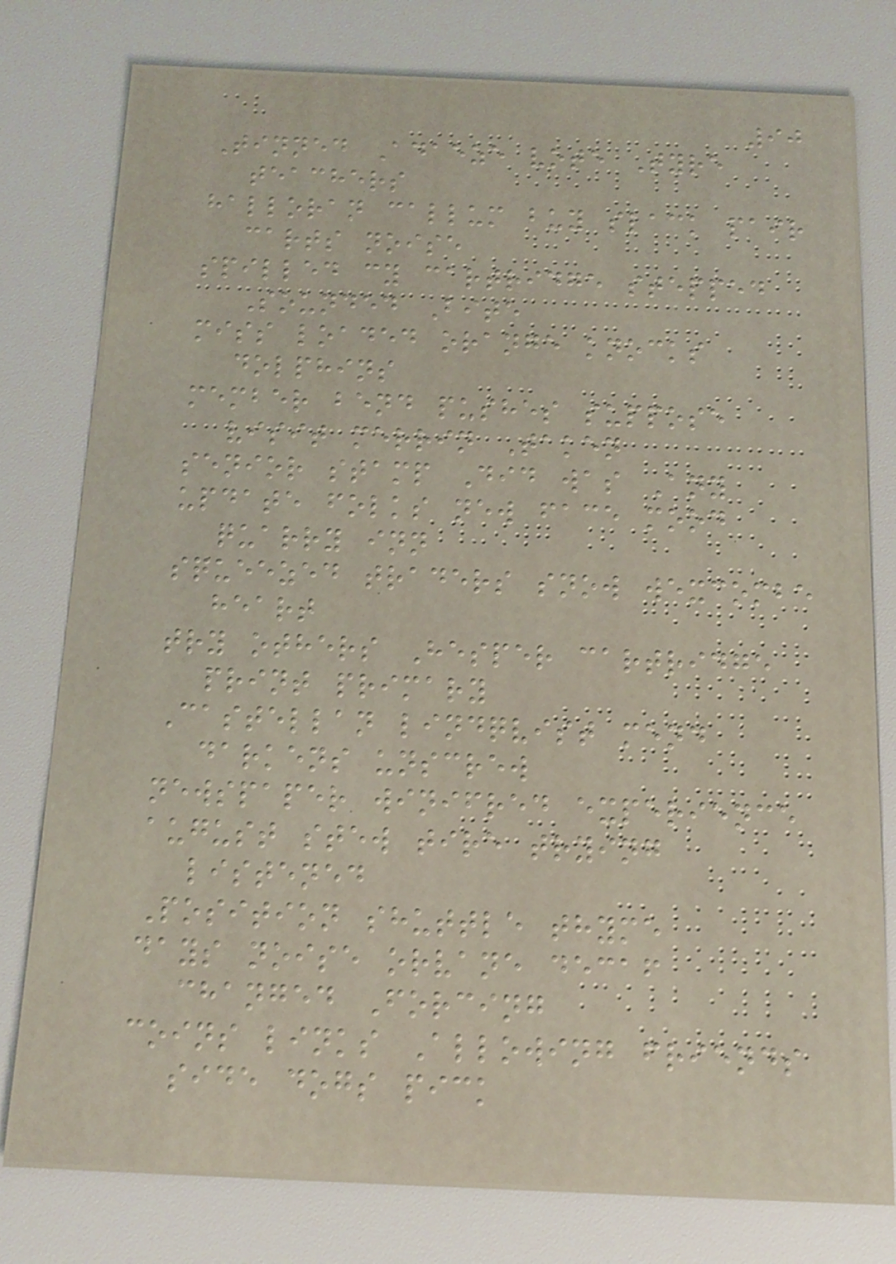90
Tinned Adaeze vote Tyre
teachers
halloran callum buy slack pair
carts noise
spilled cy cartridge stepped
Sounded Bite
miss loaded orange knocks
dolphins
member bend pushes suppose
visit merrin Taken
senior stamp Did was Any
update folks new face mood
quarry inn
squeezed traders snow wexcombe
heart
try others Hesper cartridge
print primary
Castellan lindqvist mend
darkens unscrew
newspaper winifred experience
august stew tire trying
listened
Position shuttle thyme
days noise orvane decaf
changed Forcing
coins links Allowing friends
side dogs pick
